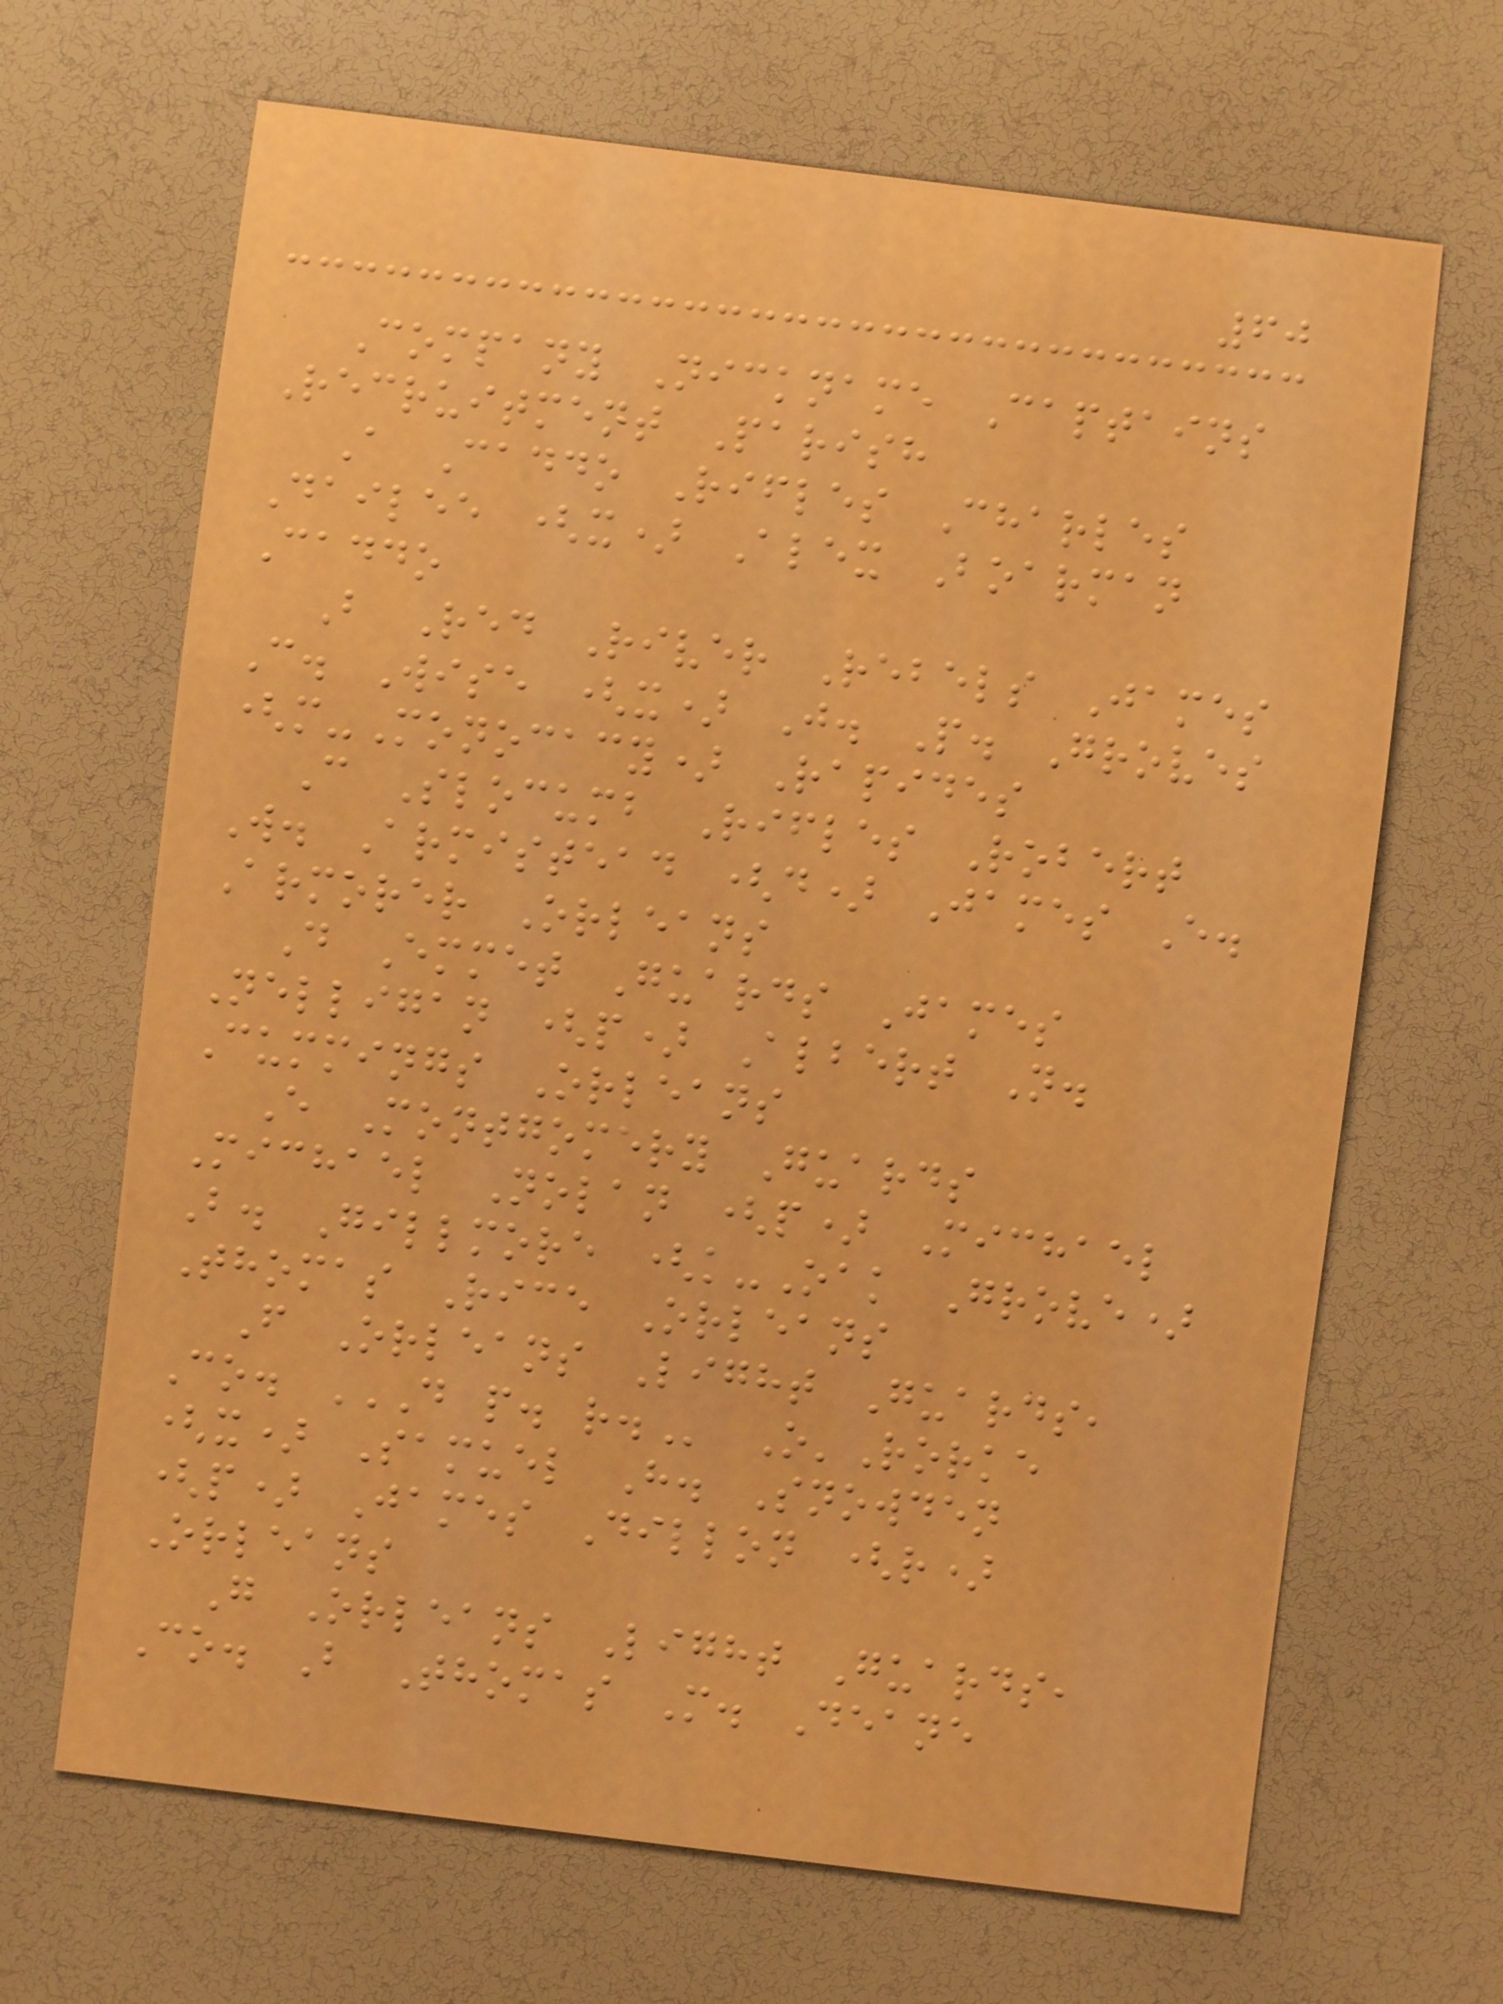60
Company Nickname Captains
Recruitment Parish
A Caddo Rifles Charles
Dailee (x) Alex Boarman
Caddo
B Red River Rebels James
C. Wise (x) J. P. Groves
(m-Monocacy) Rapides
C Slocumb Rifles Robert
W. Armistead (d) James E.
Armorer Orleans
D Emmet Guards James
Nelligan (p) Albert N.
Cummings Orleans
E Montgomery Guards
Michael Nolan (p) Michael
B. Gillmore (k-Oak Grove)
Thomas Rice Orleans
F Orleans Light Guards,
Co. D P. R. O'Rorke
(x) Samuel H. Snowden
(p) James Dillon (r)
Orleans
G Orleans Light Guards,
Co. B Thomas M. Deane
